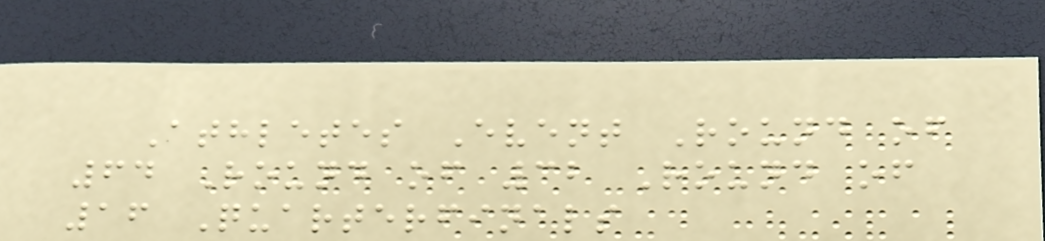Athletes Event Round of
64 Round of 32 Round of
16 Quarterfinals
